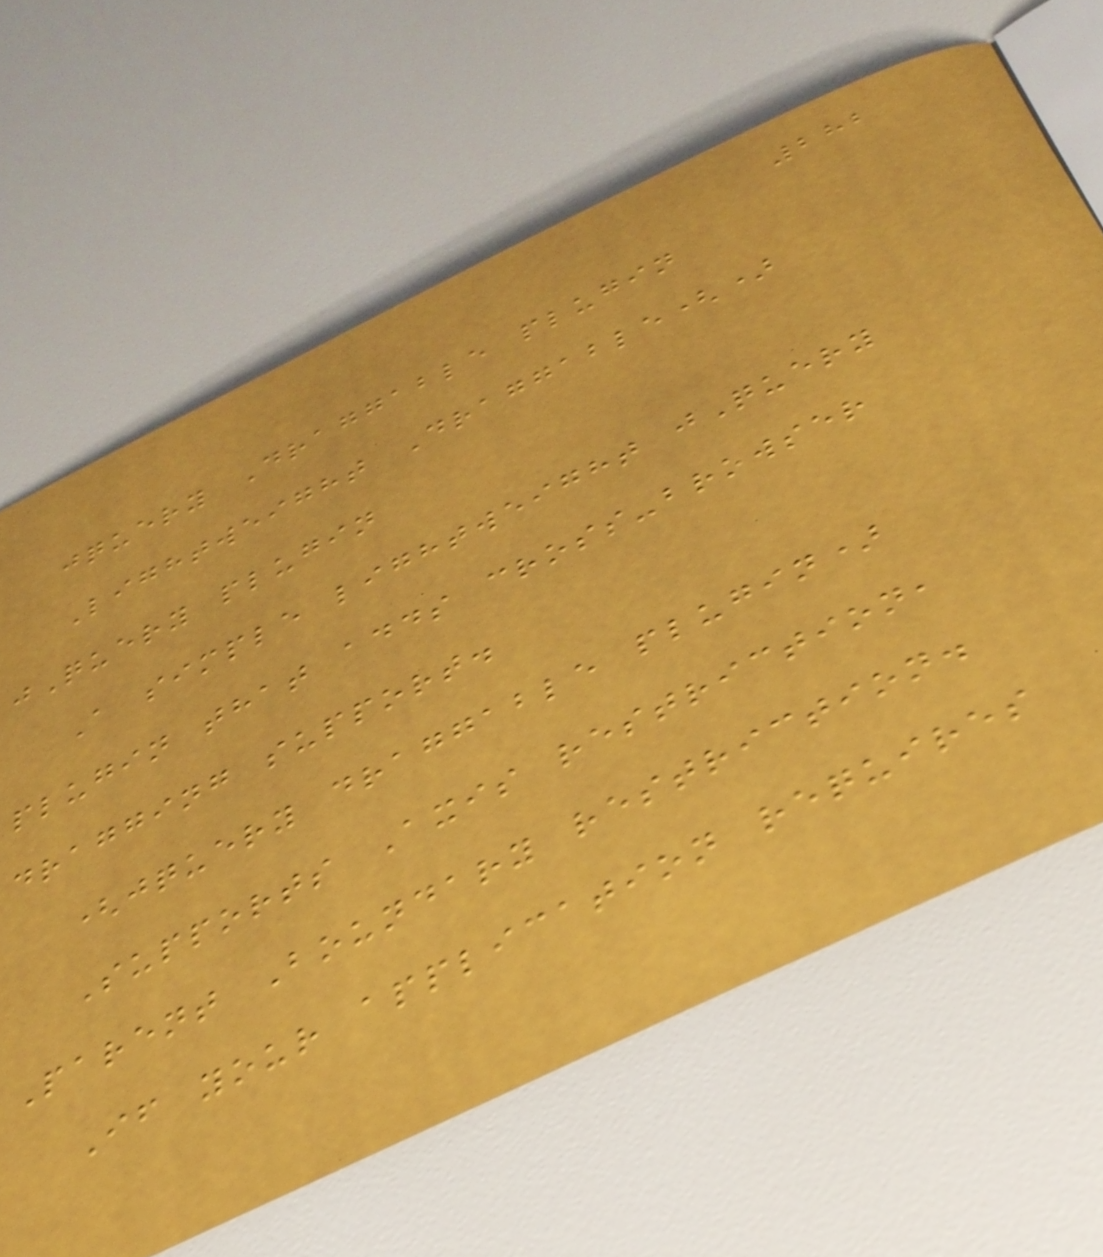282
jquery Draggable plugin
Lightweight Draggable()
jQuery plugin
A simple lightweight jQuery
plugin that adds cross-browser
dragging support.
(jquery draggable plugin)
Supports Axis restriction,
Parent Boundary restriction.
If your application requires
